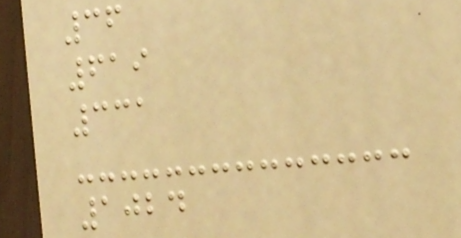36
619
331
1024
